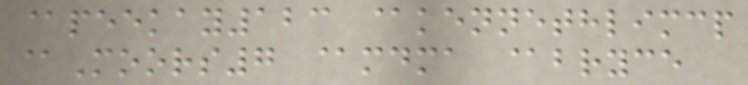@peekay123 @kennethlimcp
@Moors7 @mdma @bryce
